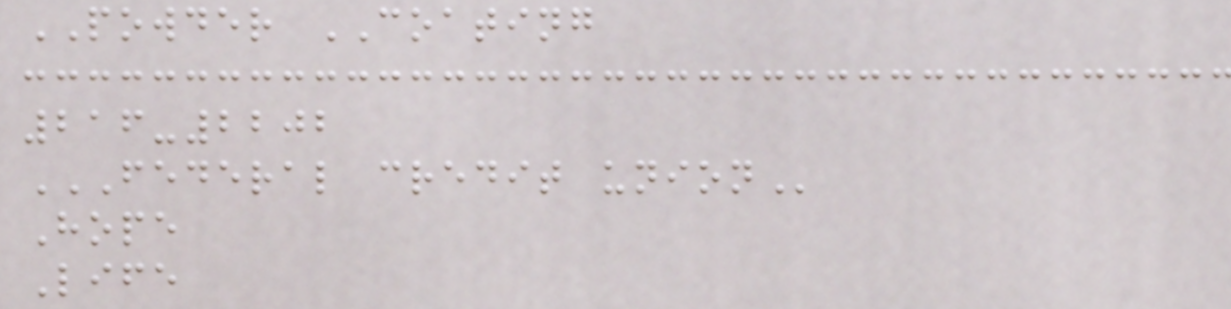POWDER COATING
216-2202
FEDERAL CREDIT UNION
Hope
Life
